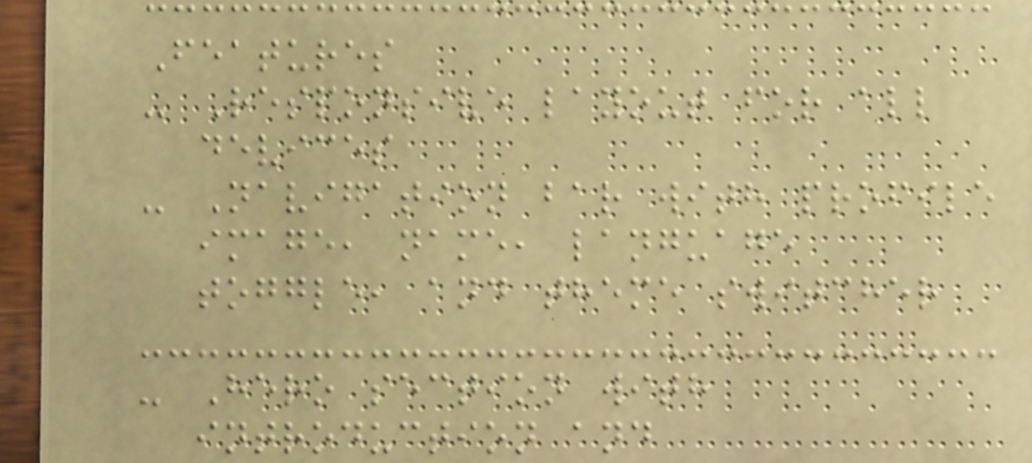Features
- Responsive layout for all
devices
- Navigation bar with profile
image, name, language
toggle, and theme switcher
- Hero section with
introduction and
